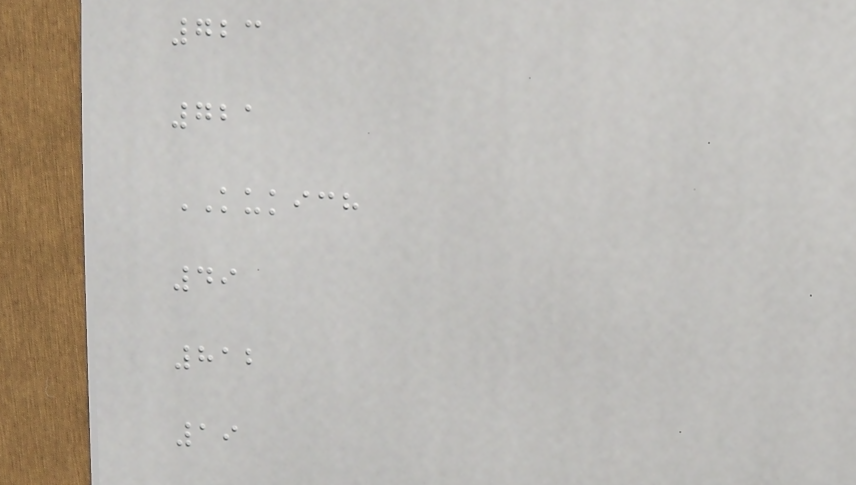723
721
KUKICH
49
812
19
